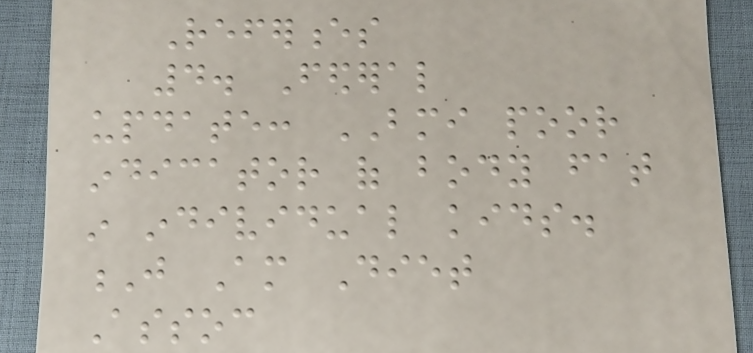References
4. Federal
update: BMI poor
indicator of body fat
in individual kids.
J Am Diet
Assoc
